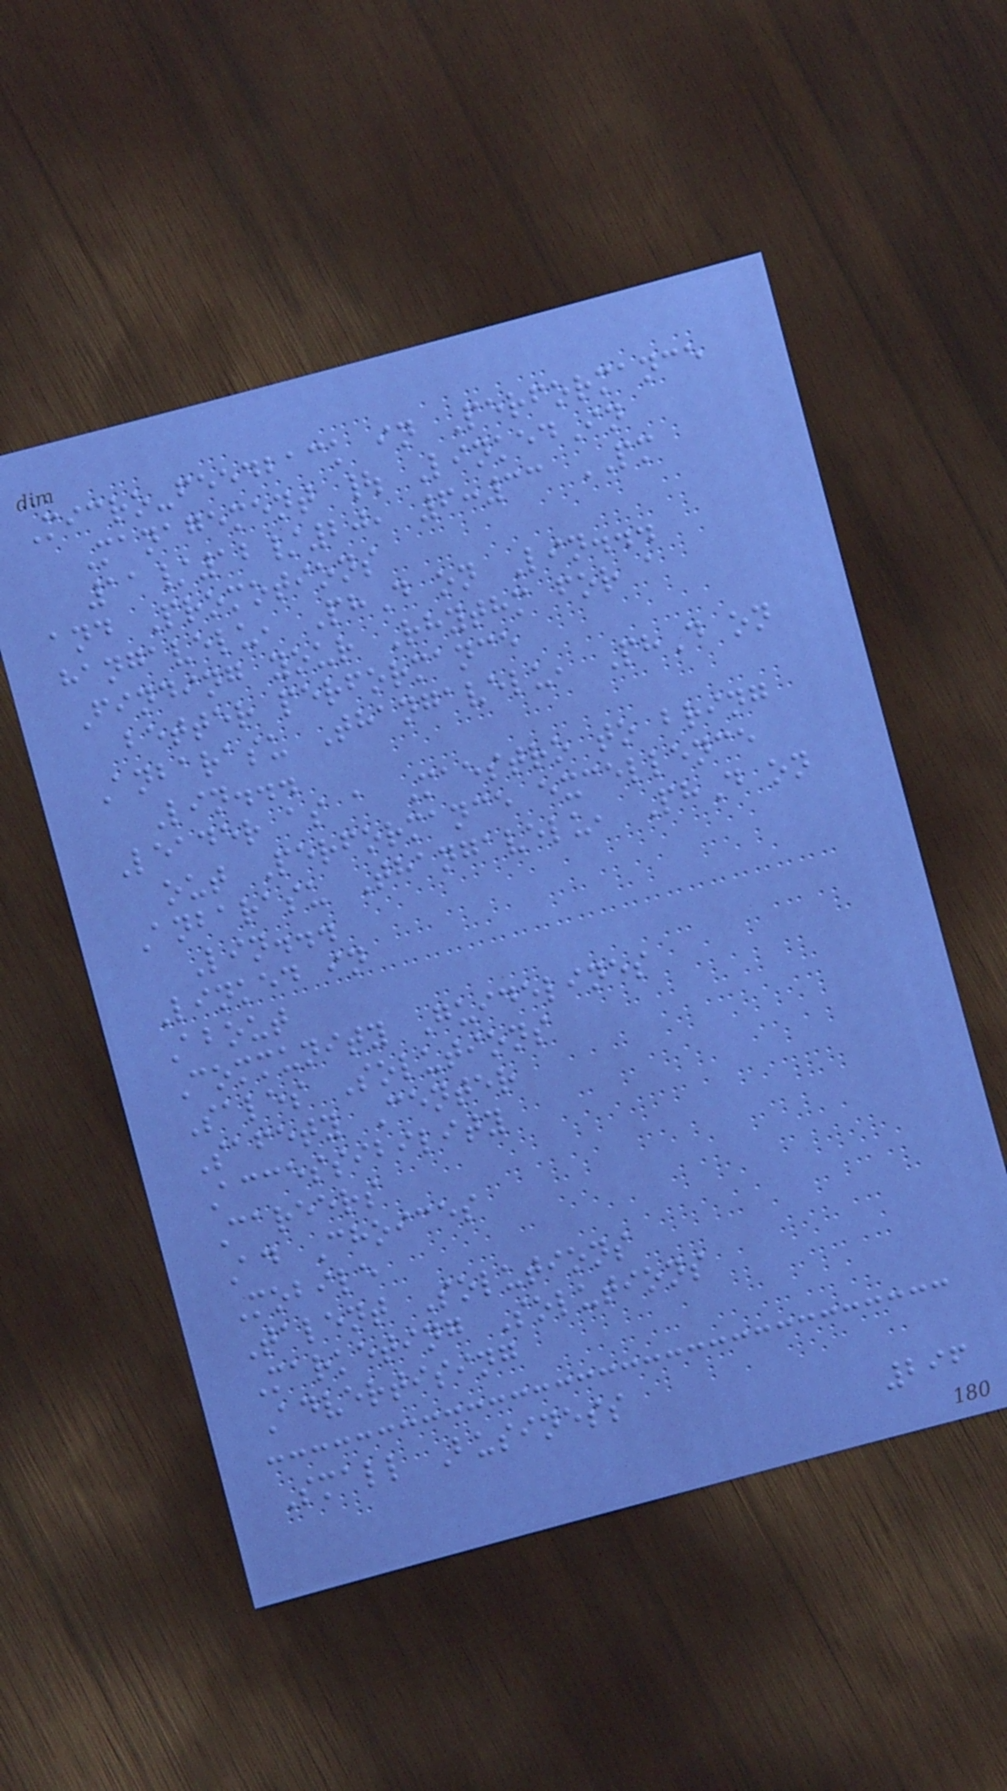Micro-feedback in Performance
Management | LinkedIn
11/12/20, 6:33 PM
and Promotions
hangavelu, PhD on Lin...
Finding your Rhythm for a
better performance
Anbarasu Thangavelu, PhD on
Lin...
Leader as a Maestro to bring
out Performance excellence
Anbarasu Thangavelu, PhD on
Lin...
Linked in
About
Community Guidelines
Sales Solutions
Safety Center
Accessibility
Careers
Ad Choices
Mobile
Talent Solutions
Marketing Solutions
Advertising
Small Business
296
